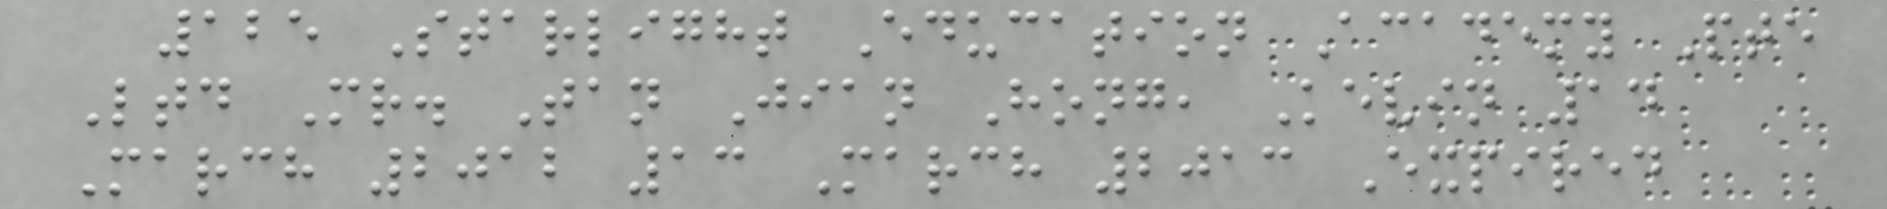125 Starlight Education Academy Pte
Ltd Mr. Tan Jian Hong, Kevin 14
March 2012 13 March 2013 Expired
